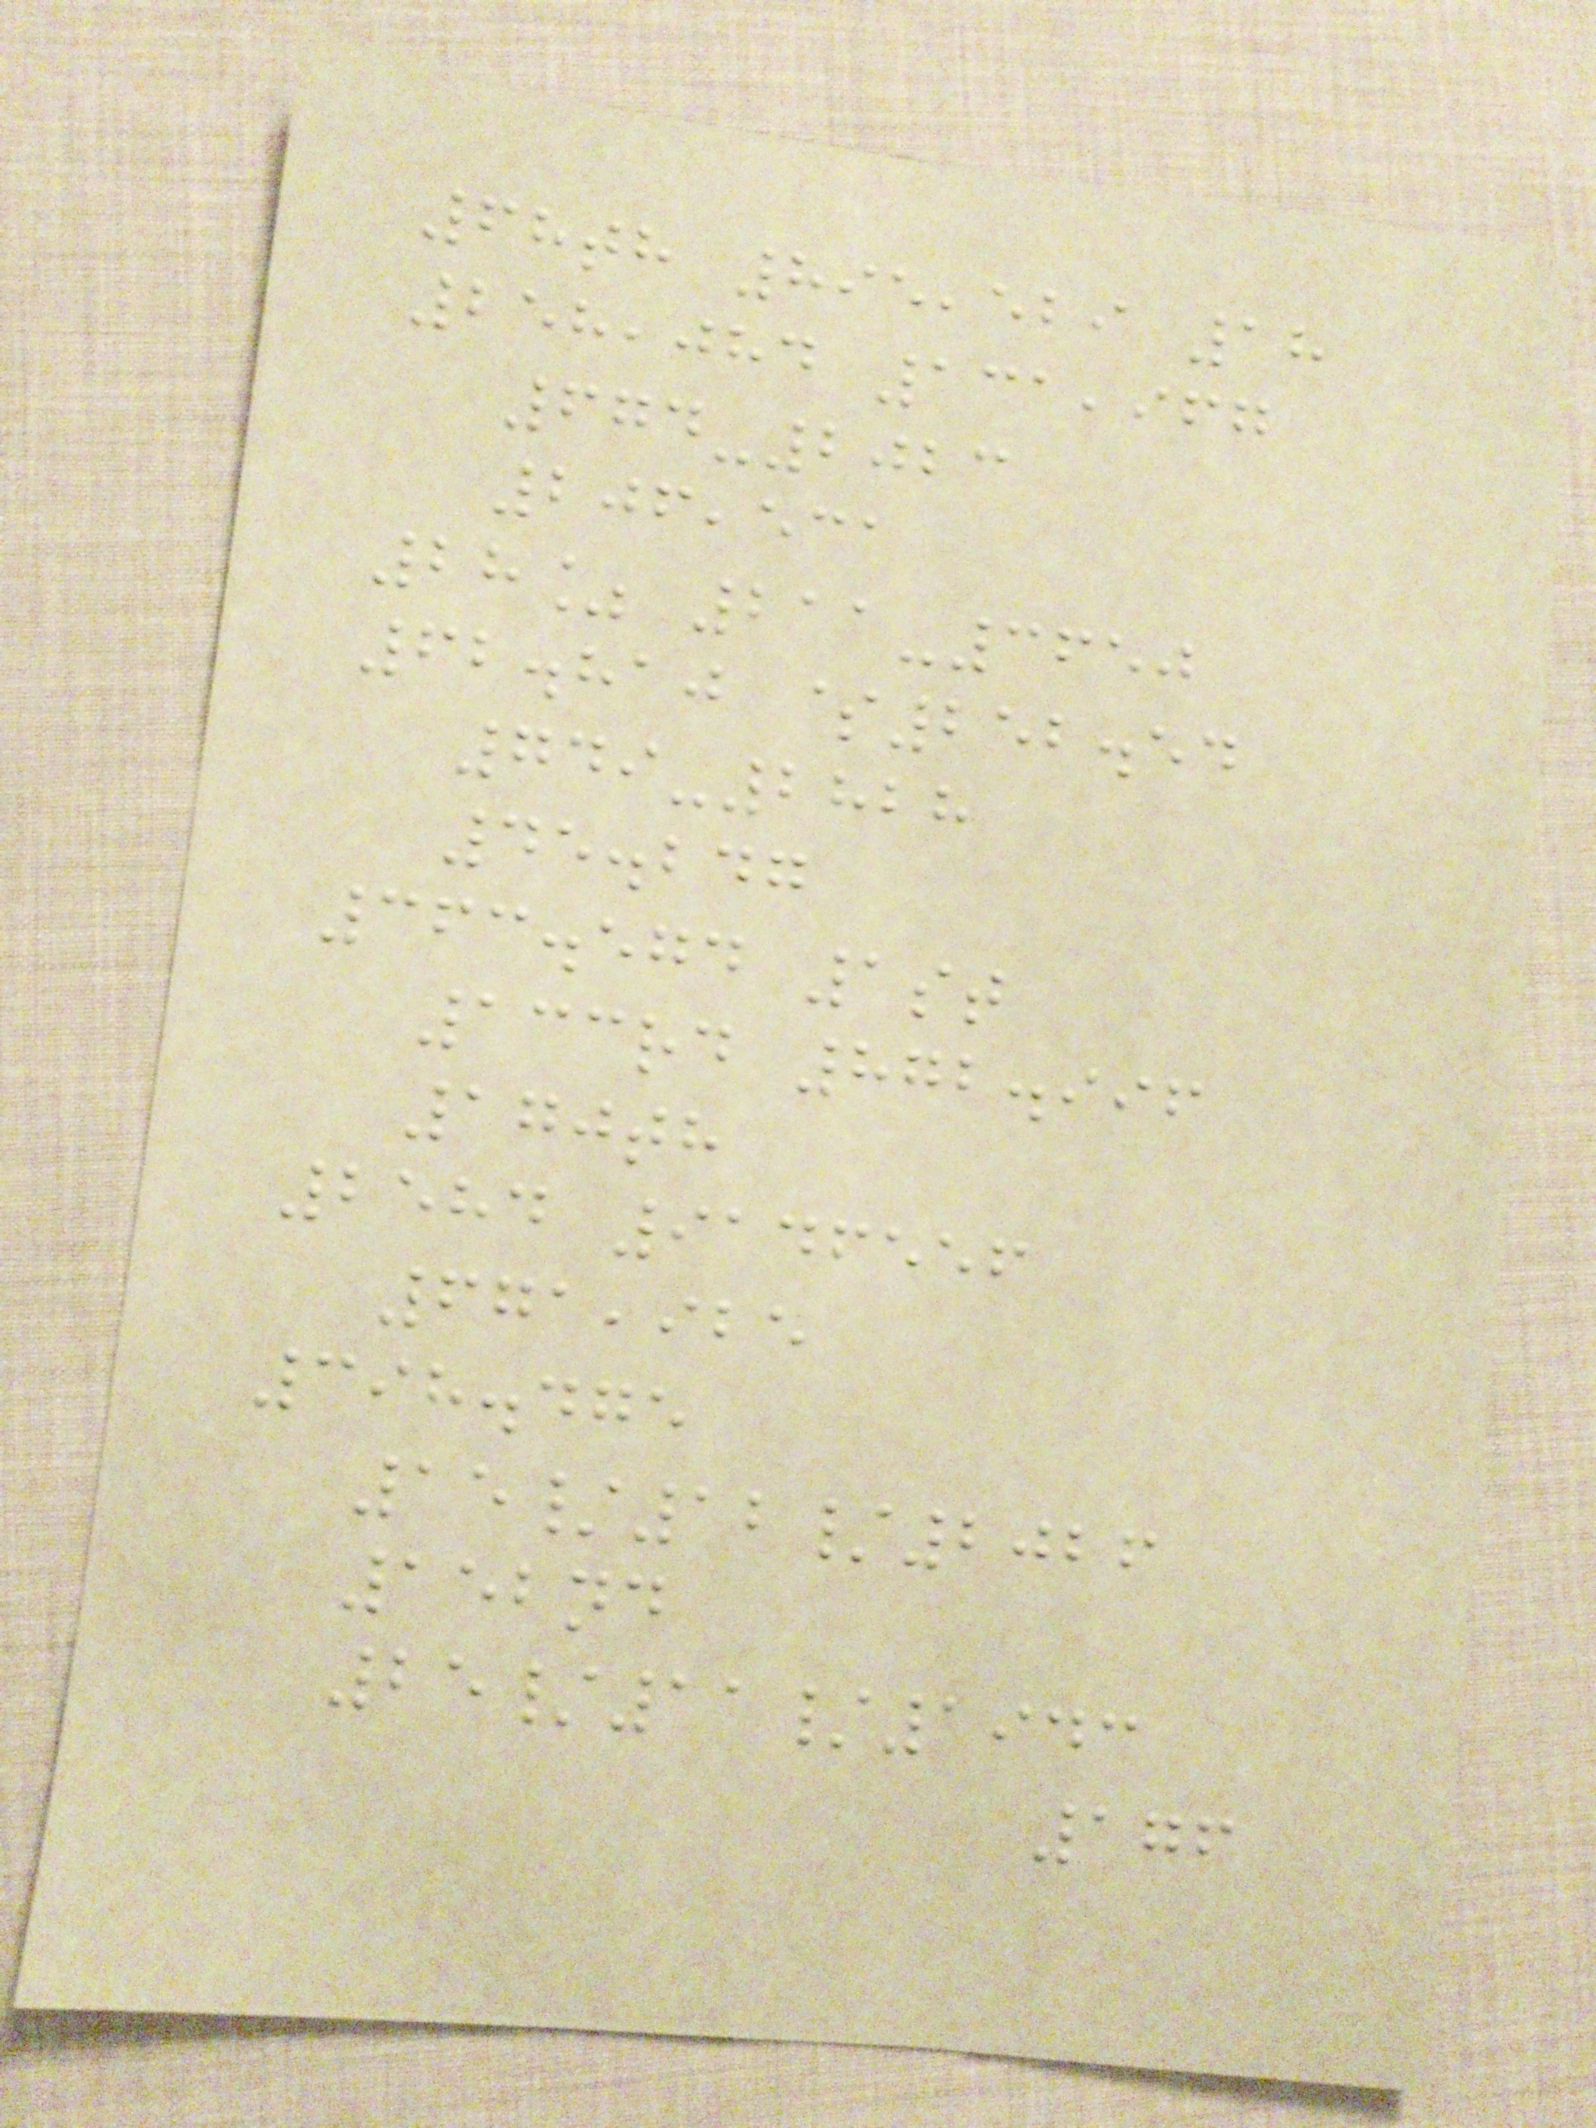68th 895,529 18
258,084 131,967
674-2023
206,531
28% 211-3650
62.810 $252.54
749-2828
45.247
363.574 1st
133rd 872.996
170th
2584 9146556
671,925
398.475
15/12/2026
152nd
25/11/1943
176
